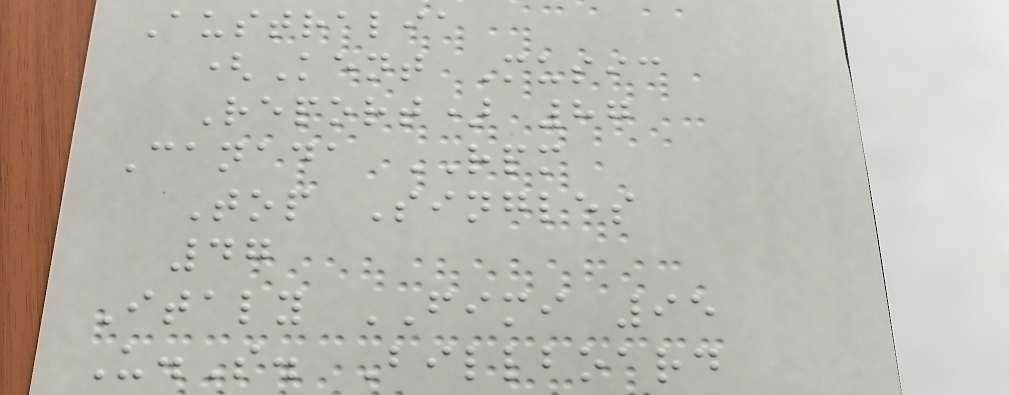Australia
(Kent Music
Report) 87
Canada RPM
Top Singles
47
Italy FIMI 95
U.S. Billboard
